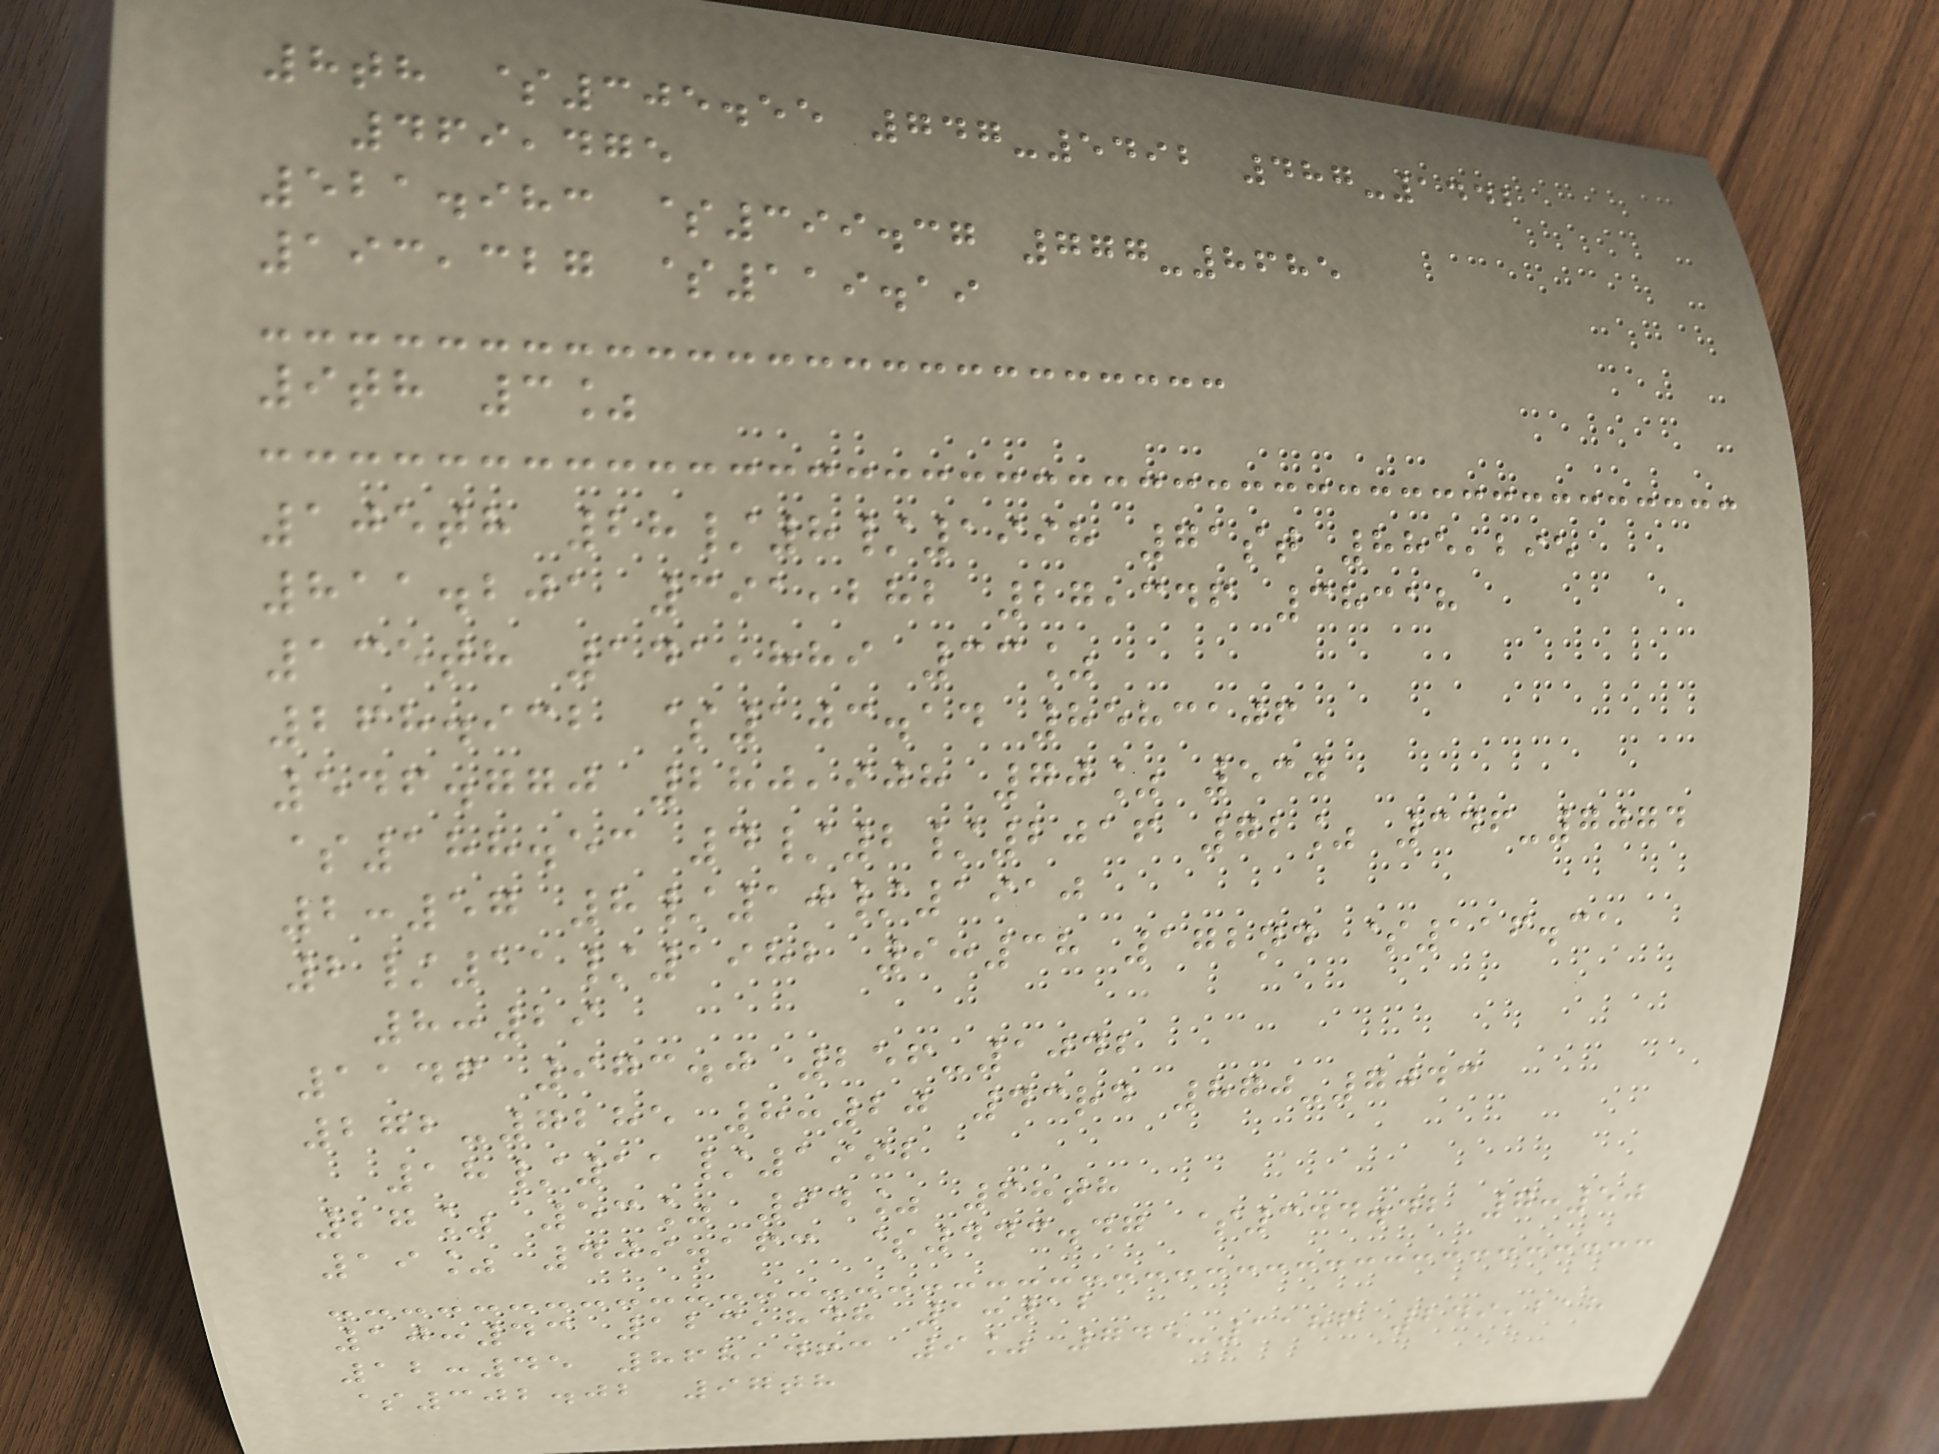8th $305.55 747-5492 487-1442
469,475
521.983 $399.37 777-8685
193,327 $119.19
9th 3%
105th 28/8/1998 71st 885,295
811.201 391,282 27,346 38318
135th 141,889 33%
268.932 $103.14 8583106
546.770 280,908 70% 530
$188.53 4/2/2016 72% 346-7074
2:57 8/10/1910
2/11/1982 9:38 172nd $116.31
8:29
1146 973.0 256-1042
272-7285 8:20 43rd 870-7043
18/11/1992
27% 53% 94% 68th
19% 409.163 $443.47 $344.42 7:50
10:43 123,848 1:12
12:45 868,463 9% 745-1186 249,218
$302.02 97th
